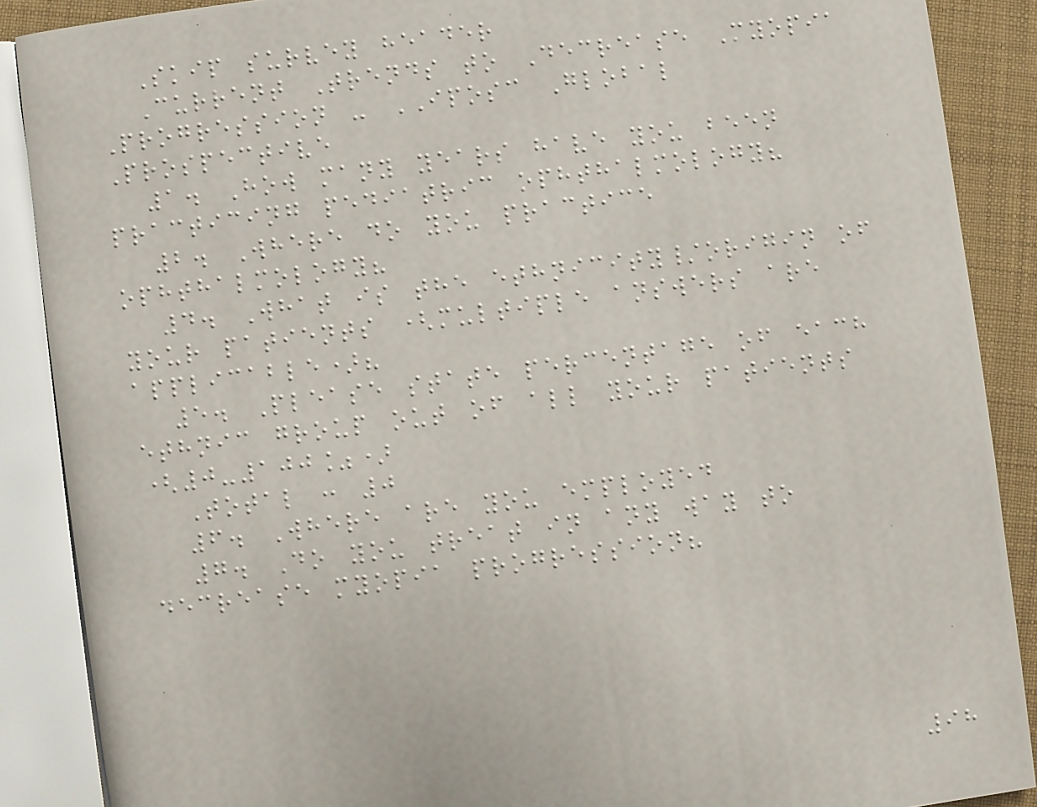Skip survey header
Current Trends to Decrease Myopia
Progression - IPOSC Global
Prospective
1. How many years have you been
practicing pediatric ophthalmology?
2. Where do you practice
ophthalmology?
4. What is the ethnicity/origin of
your patients (multiple answers are
applicable)?
5. Please state percentage of each
ethnic group out of all your patients
(0-100%)
Total : 0
6. Where are you employed
7. Do you treat in any way to
decrease myopia progression?
98
